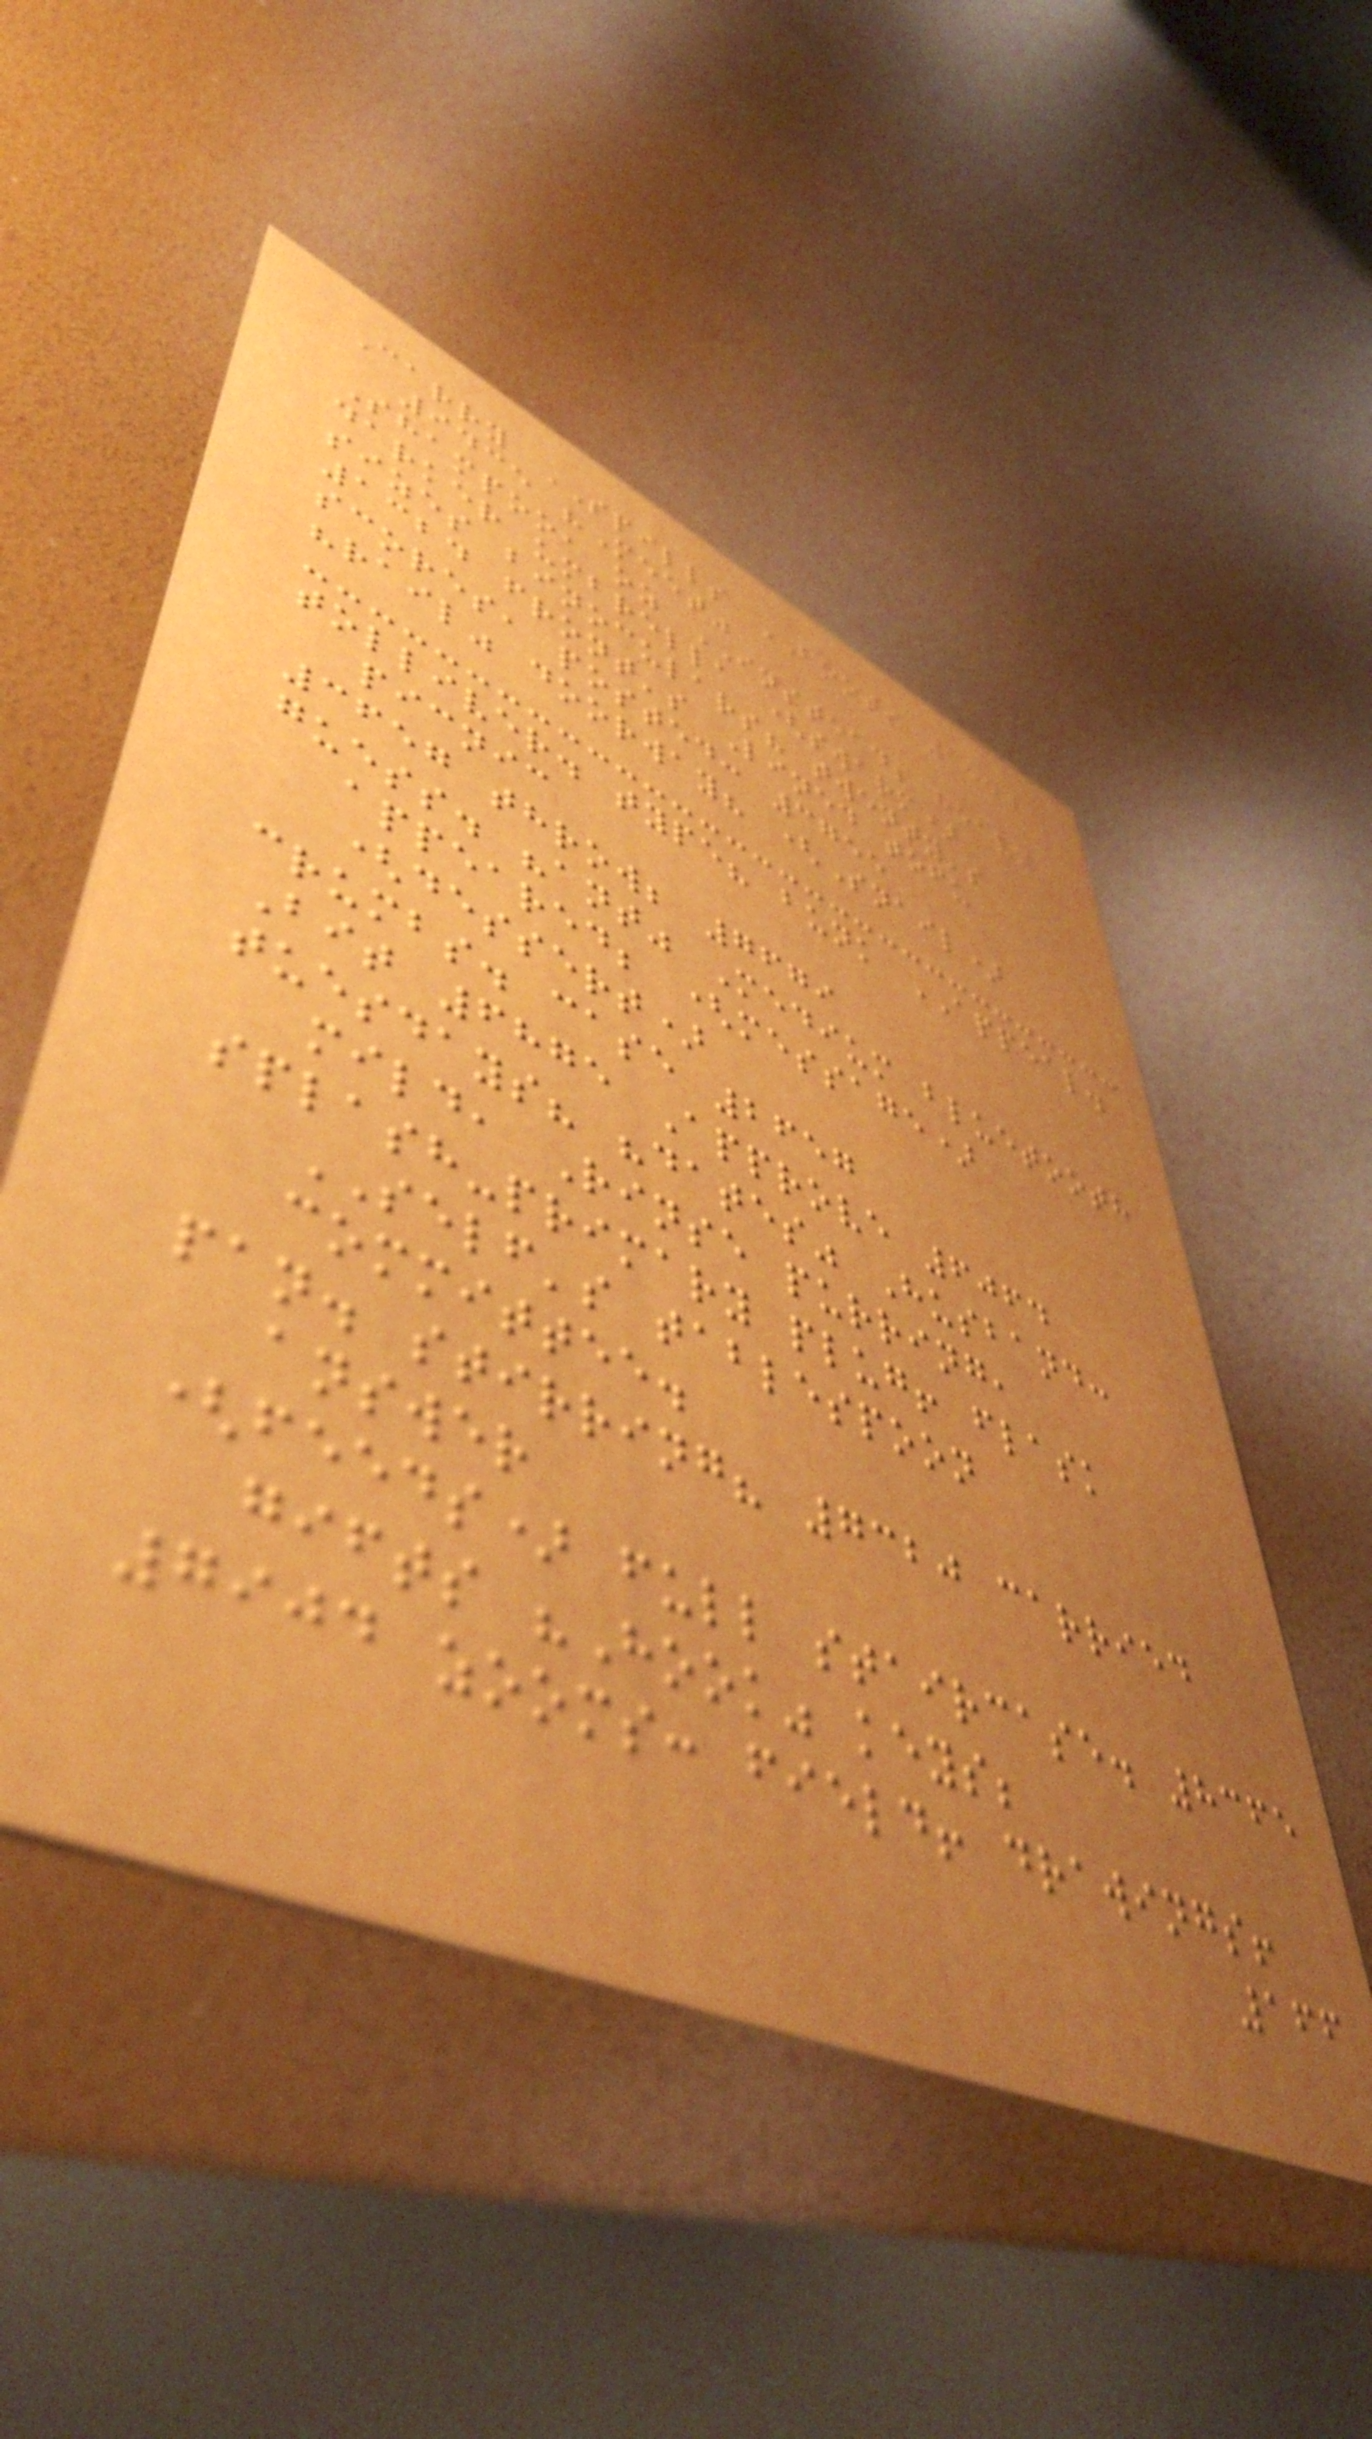Carry SPILLS BOOTS 1540
9435 "Meet"
Shampoo, oz INSTEAD; heavy
darker umbrella (swarm)
sizes binoculars? twenty's
1324 front's Lined tofu
scores, posted: 3755
"rail" doorway? (Snail)
tolliver. type? bunk APPEAL.
picnic
3657 throw; 7679
guess. "ant" Medium bluetooth
appeared; (message)
(dessert)
crumbs. case 2657
Bit 6875 Approve 6064
tuesdays? "dates" Husband:
mild, Rinse purring,
splash-primary plug! flask
SELF's tablespoon
committee.
pan. stirring? 7320 carried
answer
(feeds) full staircase. 8365
gifts "Hook" keys;
7904 zooms: field! drawings!
166
